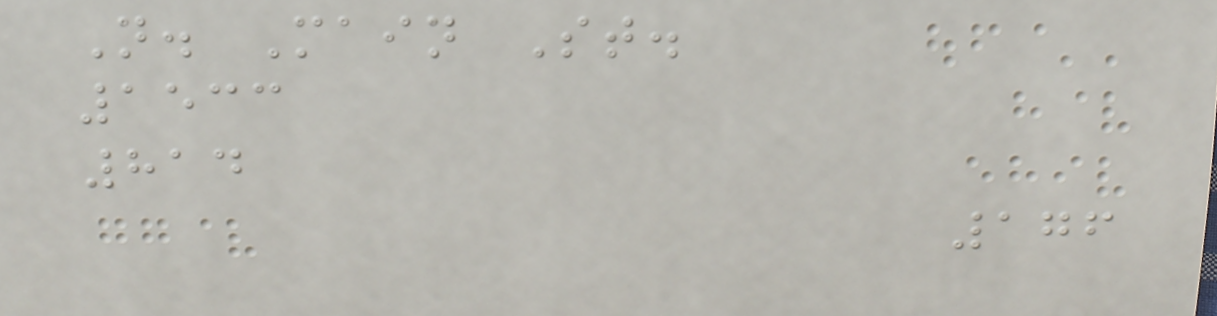N. Main St.
1533
814
176
